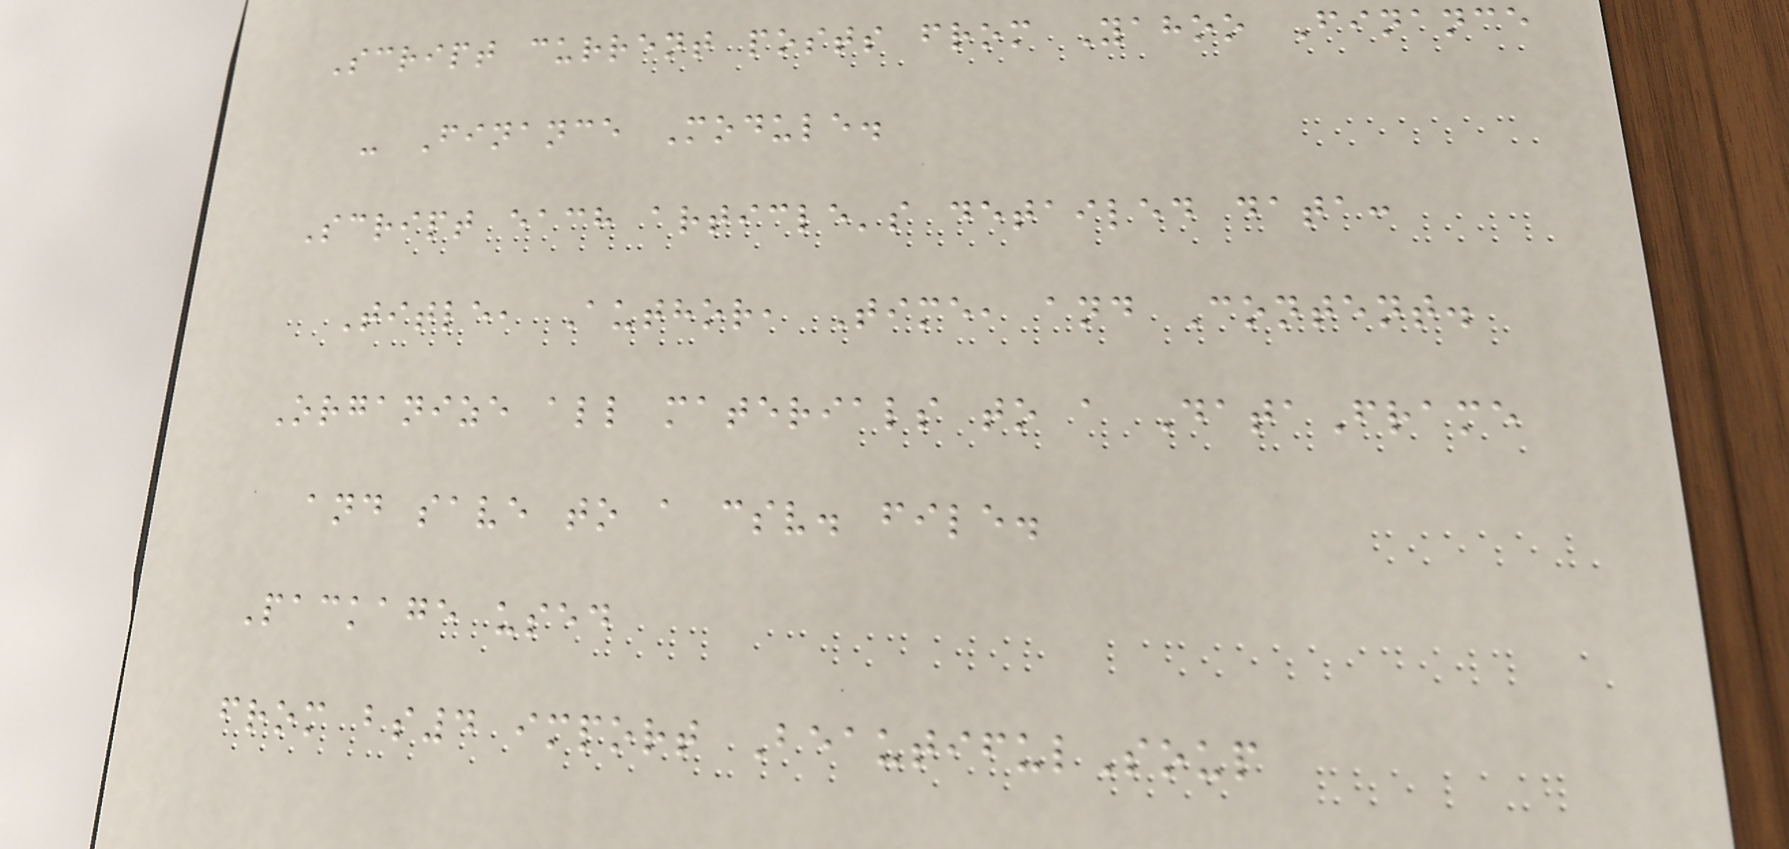Script current posts from Yahoo Finance
- Finance Module.
Script each article's detailed data:
Title, Author, Time, and Content.
Organize all materials to a DataFrame
and save to a csv. file.
Package used
from bs4 import BeautifulSoup
